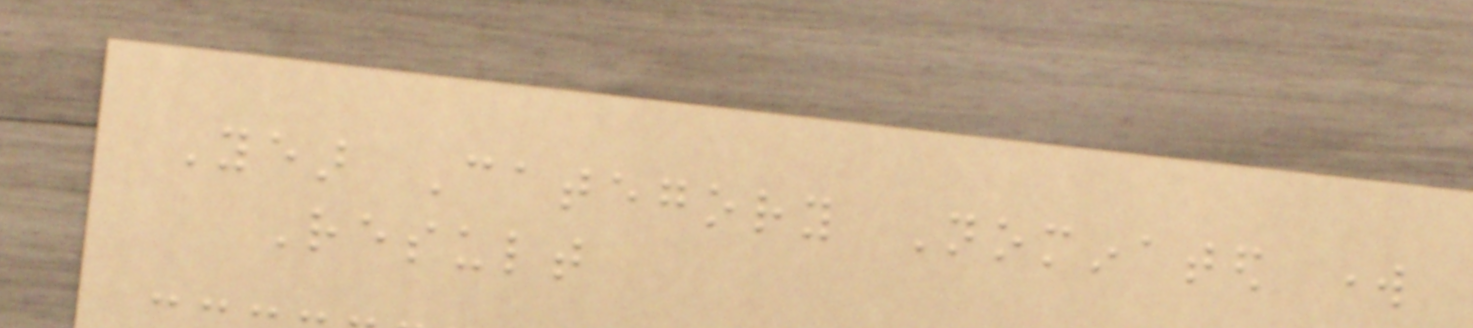Year Category Nominated work
Result
